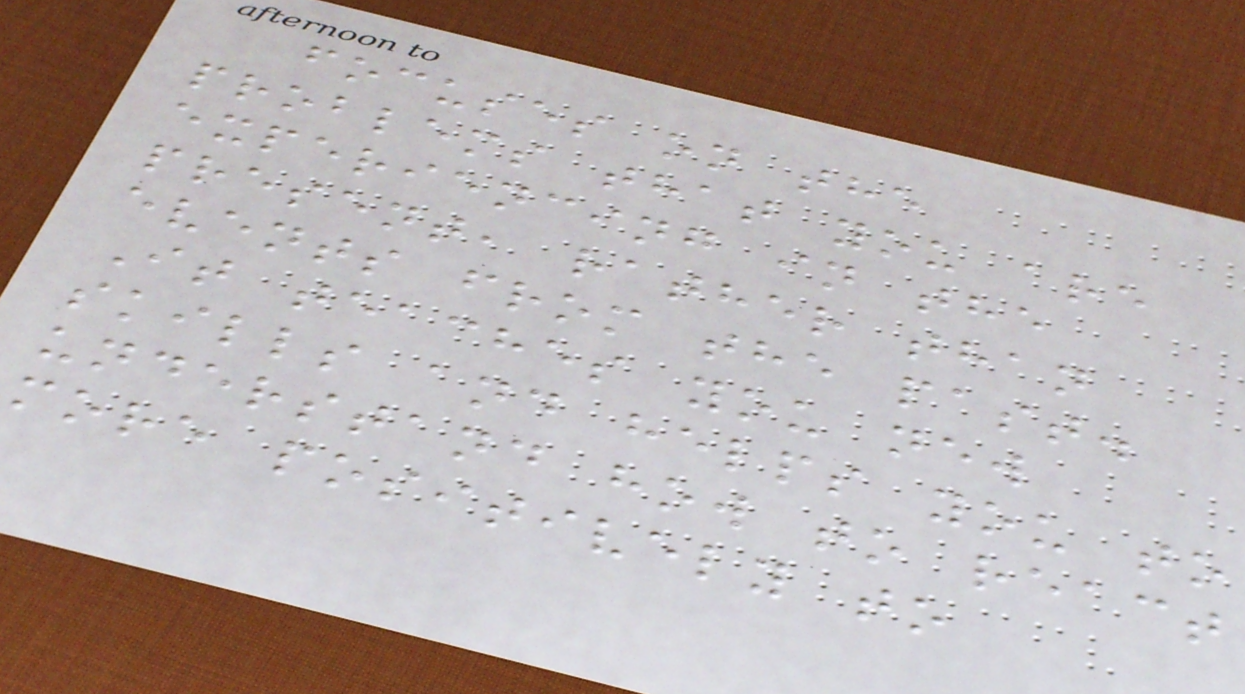focuses on the
problems that you are
experiencing in the
present, rather than
events from the past.
It teaches you new
skills and helps you to
understand how to react
more positively to
